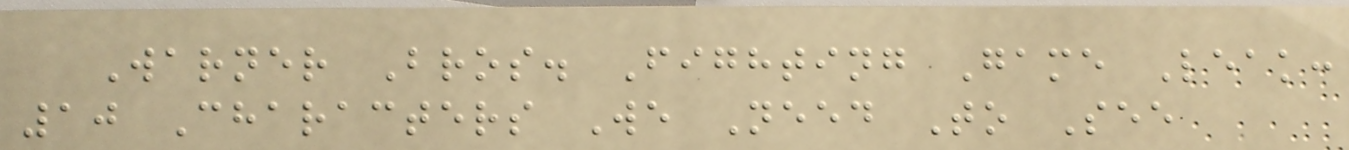Warner Bros. Fighting Game Leak:
10 Characters We Need To See
